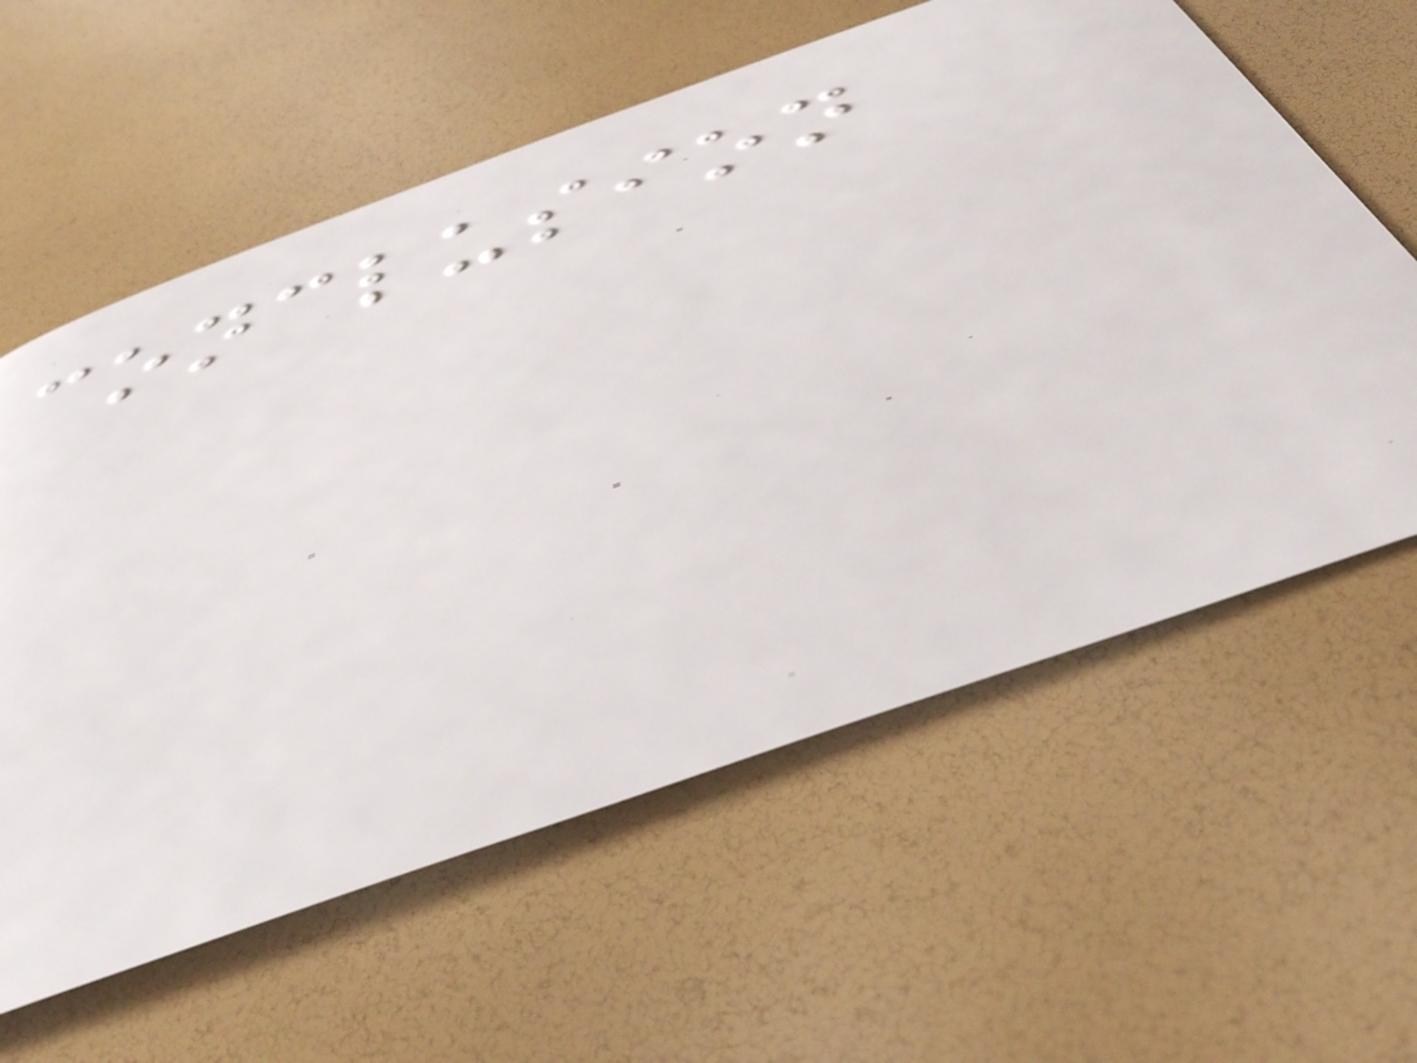conclusion
